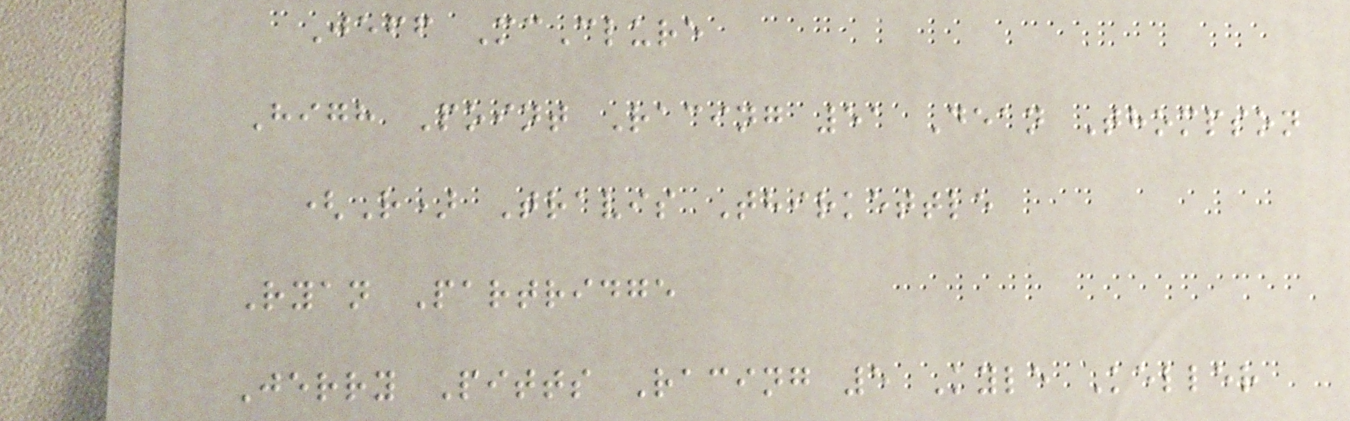Jeff McClure
High Point Racing 51 Dean Thompson
(R) Travis Thirkettle
Ryan Partridge
Jerry Pitts Racing 5 Kyle Keller
